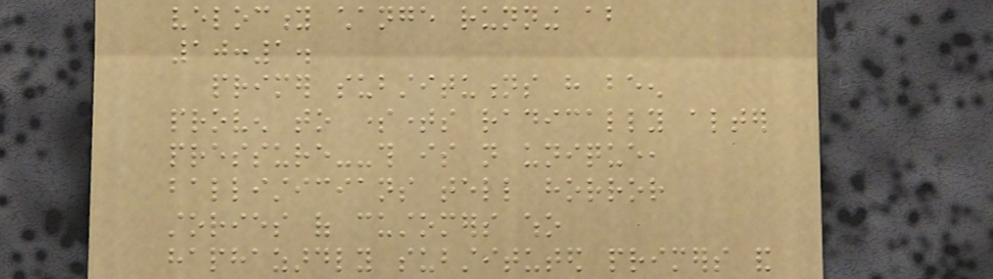velocity change running about
10:1.
primer substitutions have been
proven to sometimes radically alter
pressure--this is not unique,
ballisticians tell horror
stories of customers who
haphazardly substituted primers and
